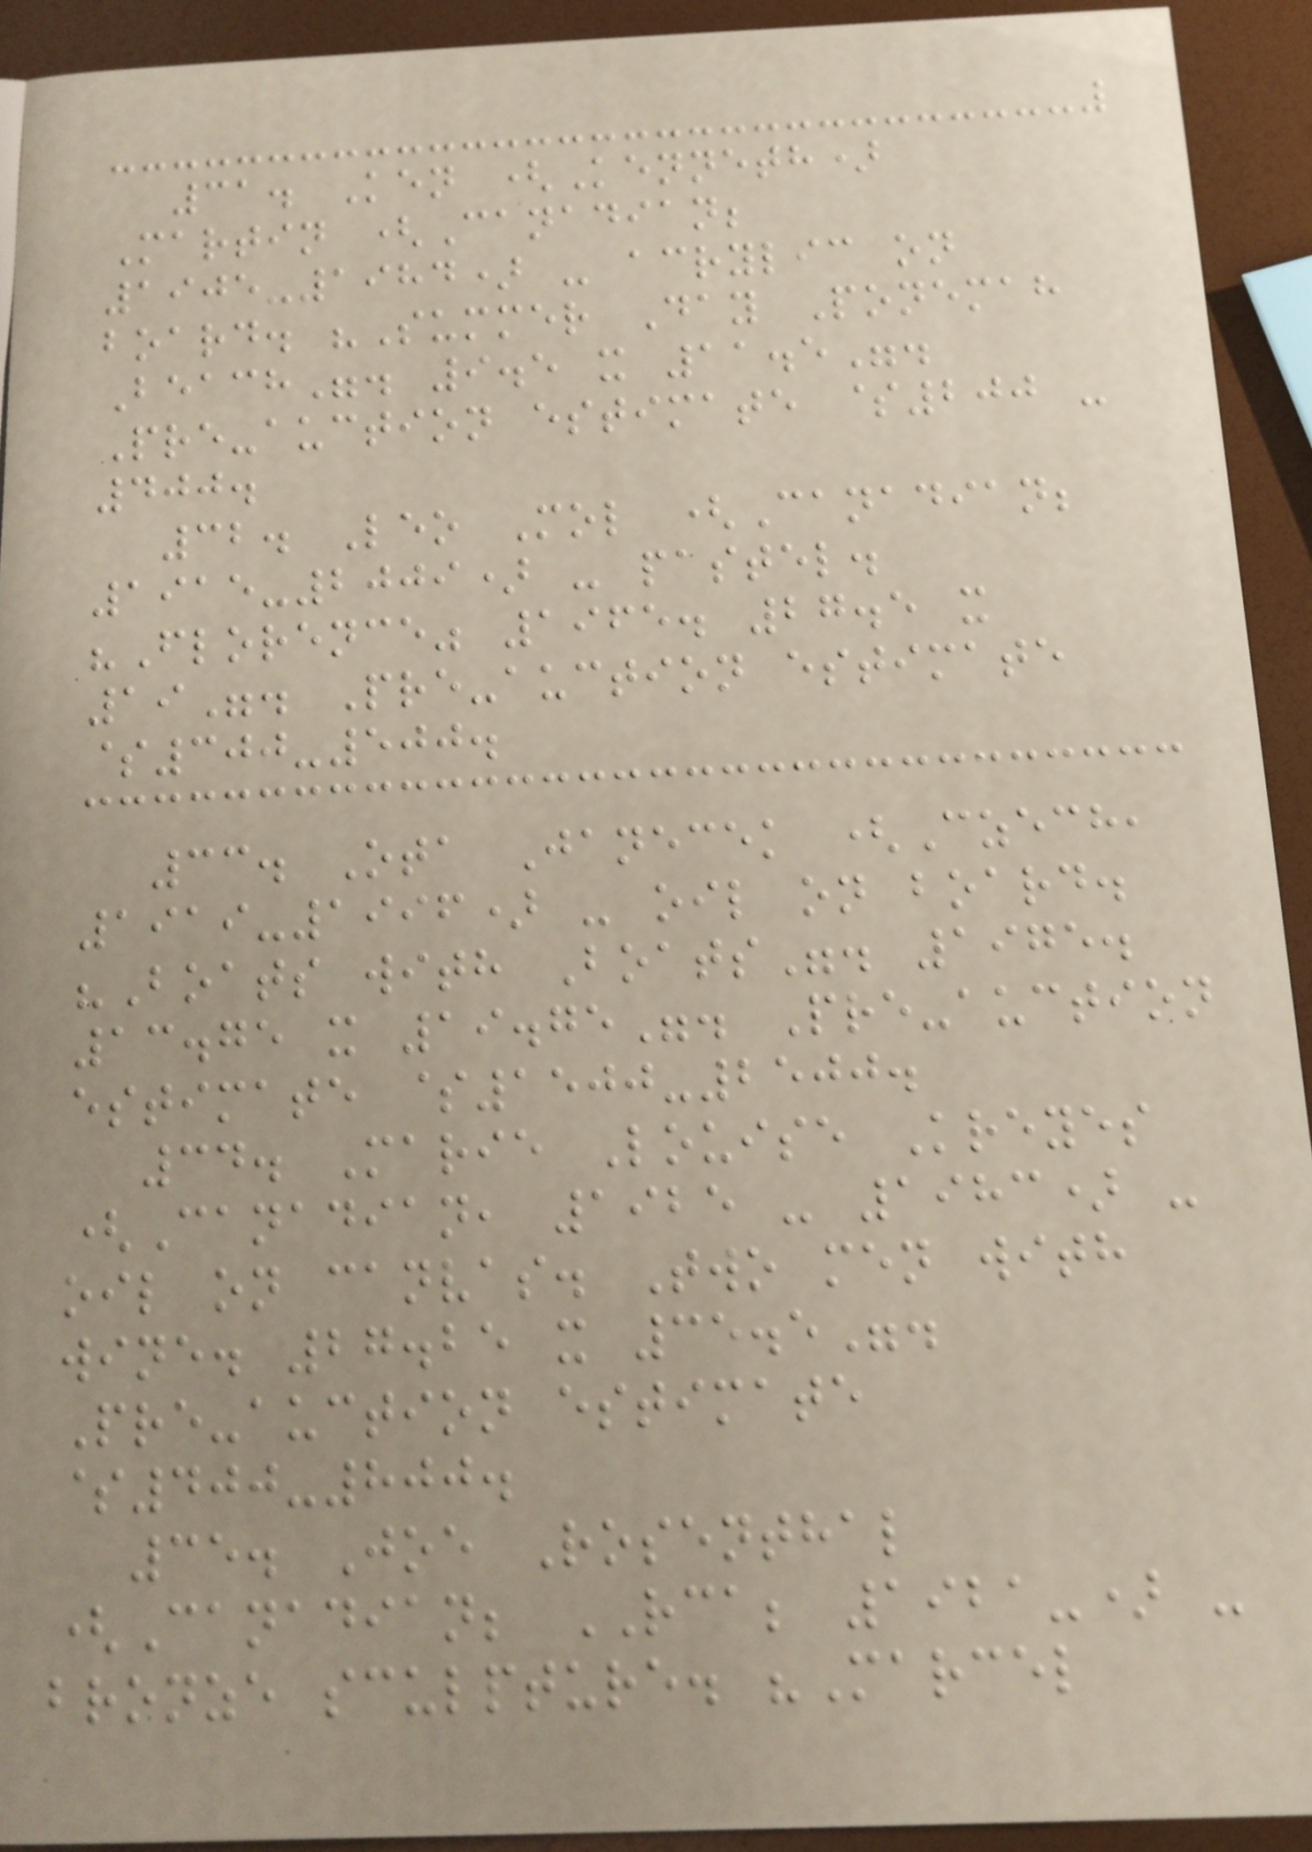31. Ken (Kenneth)
Martin (Canadian;
1905-1984) - acrylic on
board. "Summer Day Ponemah
Beach". 9.5 x 11.5".
Pre-auction estimate $200 -
400.
32. Leo Mol (Canadian;
1915-2009) - pastel.
"Florence" 1965. 27.5 x
19". Pre-auction estimate
$300-500.
33. Ota Janecek (Czech,
1919-1996) - oil on board.
"Boats with Boats". 1975.
13.75 x 19.75". Pre-auction
estimate $1500-2500.
34. Marie Louise Kreyes
(Canadian, 1925 - 1983) -
oil on canvas. Two men with
wine. 27.25 x 35.5".
Pre-auction estimate
$400-800.
35. Joe Rosenthal
(Canadian; RCA; 1921-) -
bronze sculpture. "Marcel
